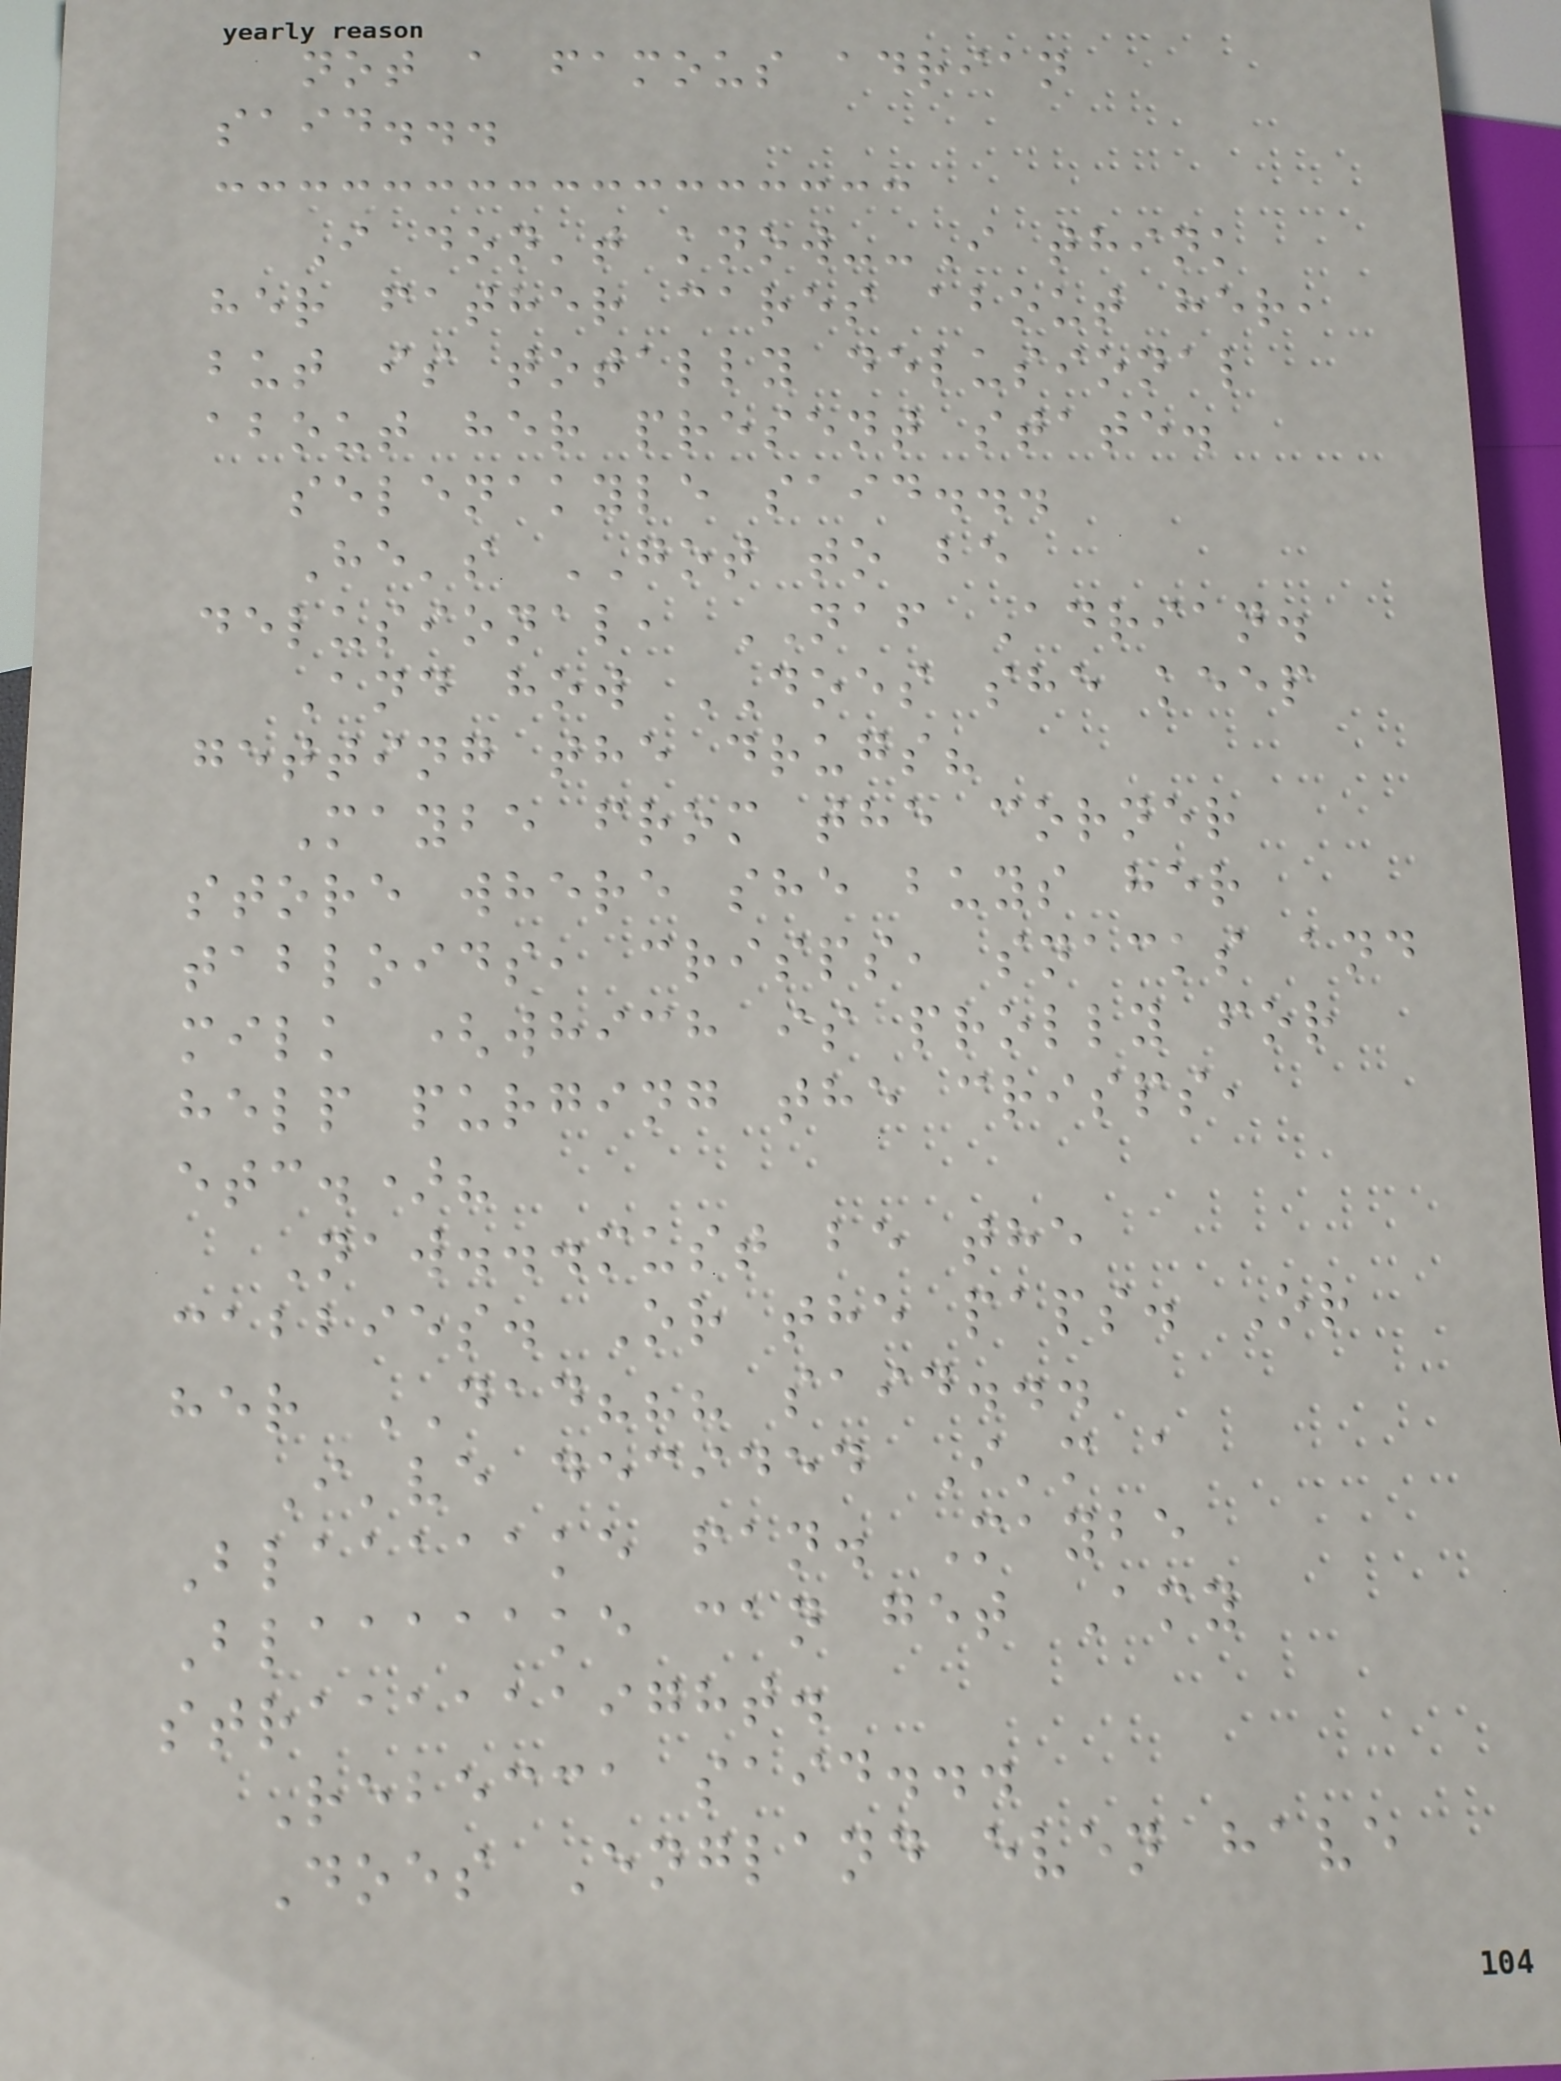not a famous adrian
said...
I don't know--I think
her father cares about her,
but is totally delusional
about her present state.
selenakyle said...
He's GOT to be
delusional, NAF Adrian.
And how DOES she keep
getting the drugs?
Maybe from the corner
store where she buys her
tabloids, crisps, snacks and
milk (which is prolly for
help purging the crisps,
etc.)?
Naw...must be the
cabbies. Or the paps. Or
her DAD??? said...
I've decided I'm a
Blaaaaake fan. Maybe
Blaaaaake can get Amy
straaaaaaight.
Rebecca said...
Does England even have
